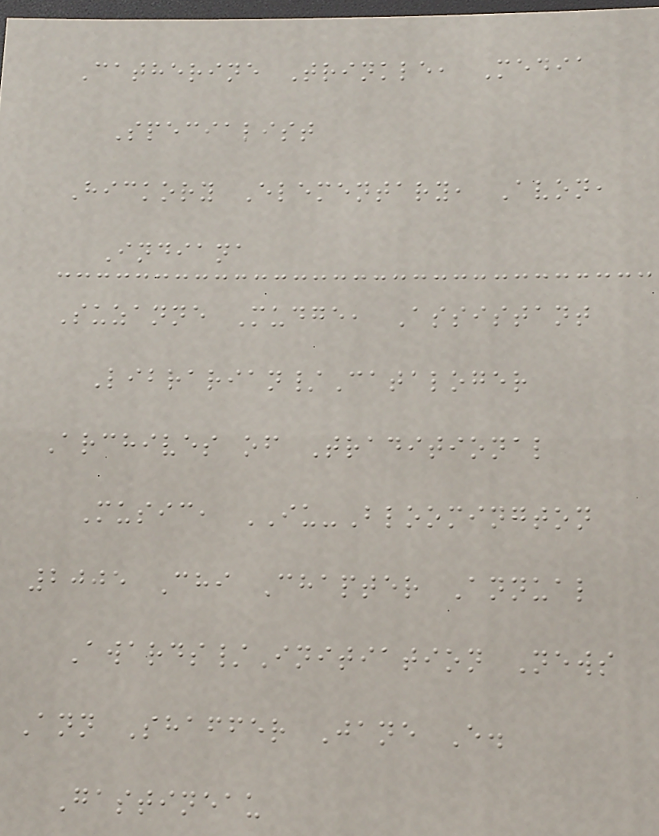Catherine Trinkle, Media
Specialist
Hickory Elementary, Avon,
Indiana
Suzanne Mudge, Assistant
Librarian/Cataloger
Archives of Traditional
Music, IU-Bloomington
2005 Chi Chapter Annual
Awards/Initiation News
Ann Shaffer Jane E.
Gastineau
